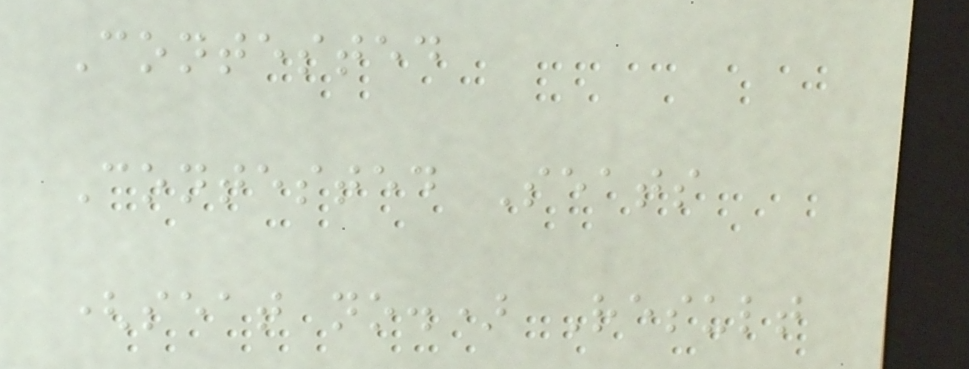Contested
Contested Seats
(seat no.) Result
